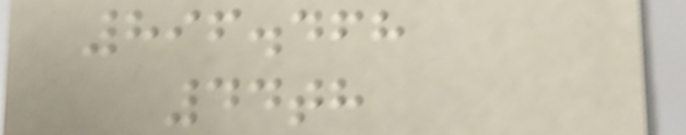896.468
44th
